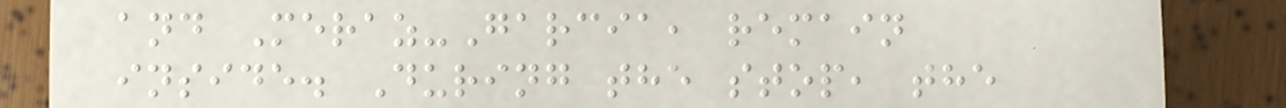and Meraz-Garcia, remain
inside. During the stop, the
